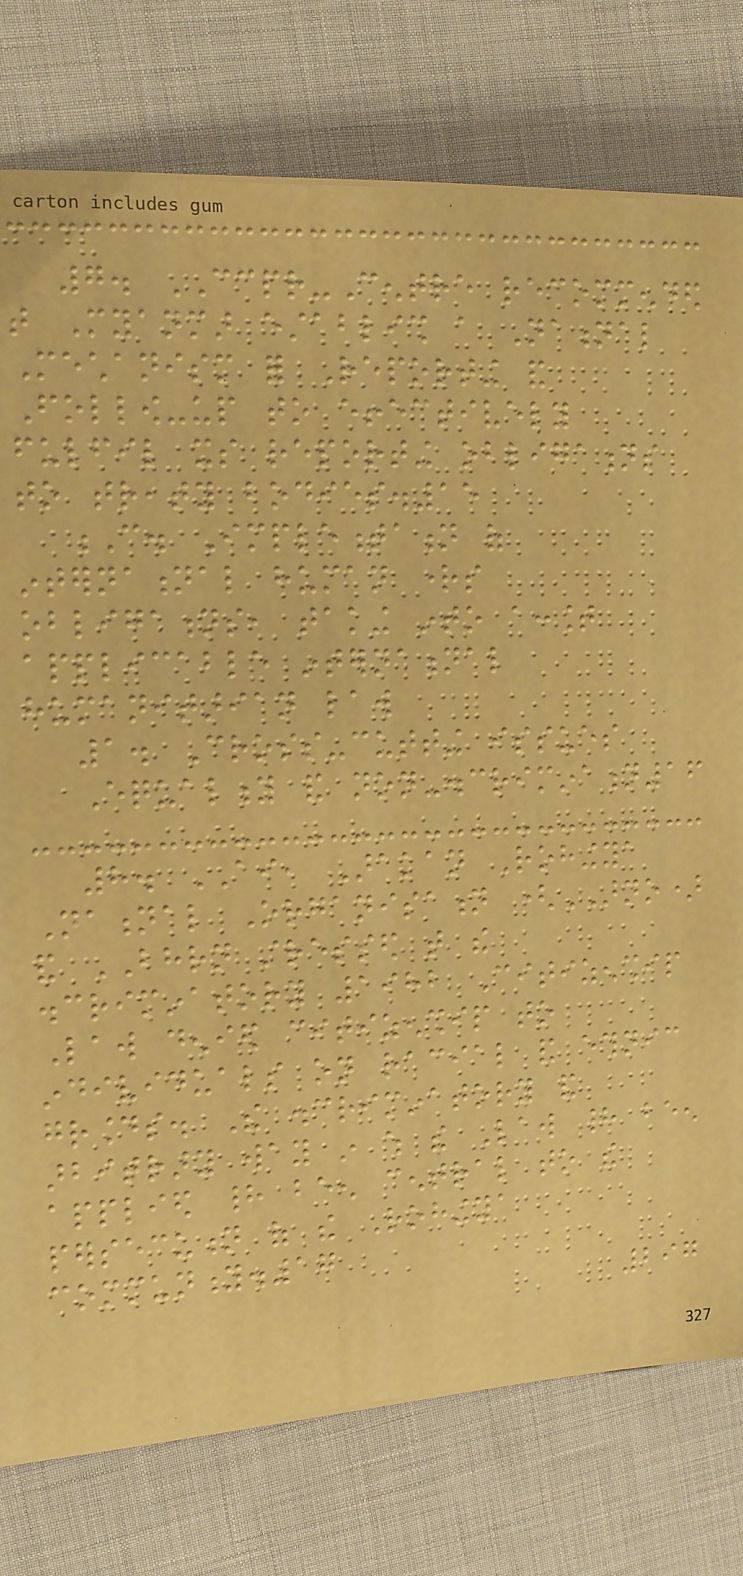7. CCPR-Centre recommended
that Myanmar establish a National
Mechanism for Reporting and
Follow-up to effectively
fulfil its reporting obligations
to treaty bodies.15
C. Implementation of
international human rights
obligations, taking into account
applicable international
humanitarian law
1. Cross-cutting issues
Equality and non-discrimination16
8. AI, Arakan Rohingya
National Organisation (ARNO)
and BHRN stressed that the
discriminatory 1982 Citizenship
Law denied citizenship to
individuals on racial and ethnic
grounds. The discriminatory and
arbitrary way in which the Law had been
applied had been central to the
persecution of the Rohingya
community.17
297
